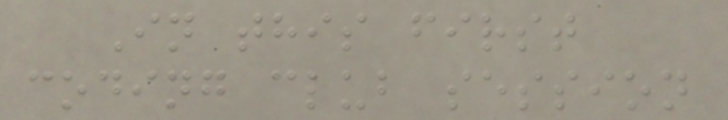In this first
coding club session
